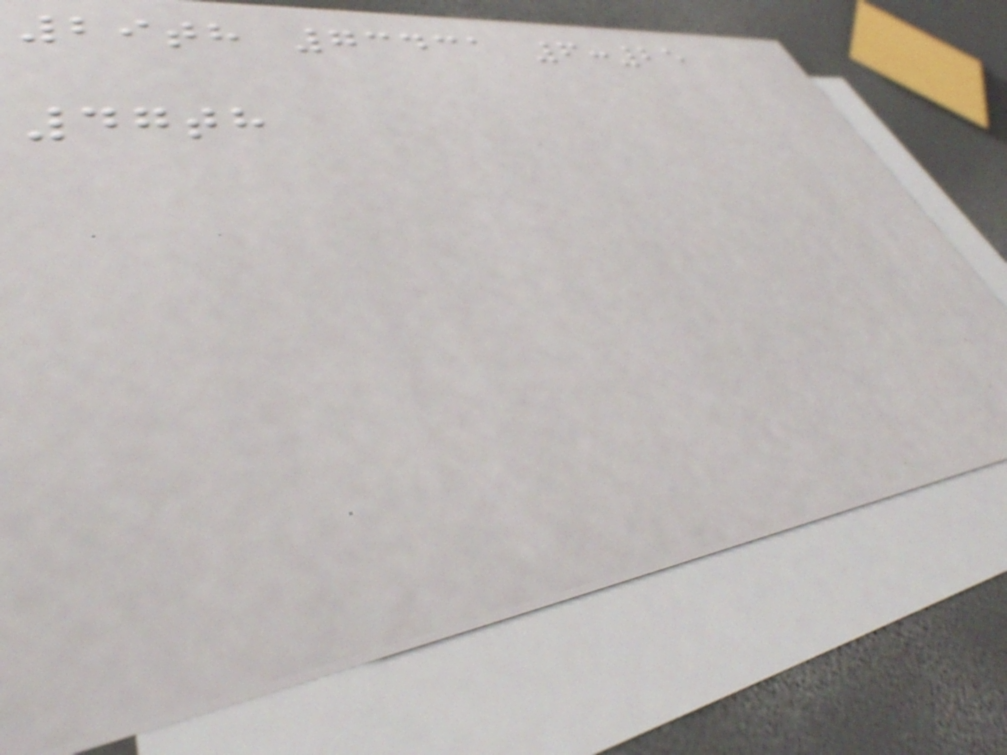29th 73431 6:25
47th
